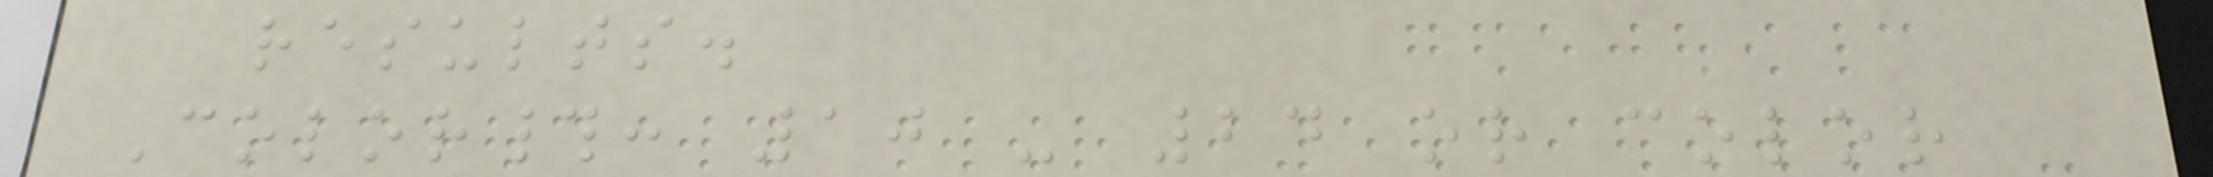results.
Color#: 10 - 24 or color
